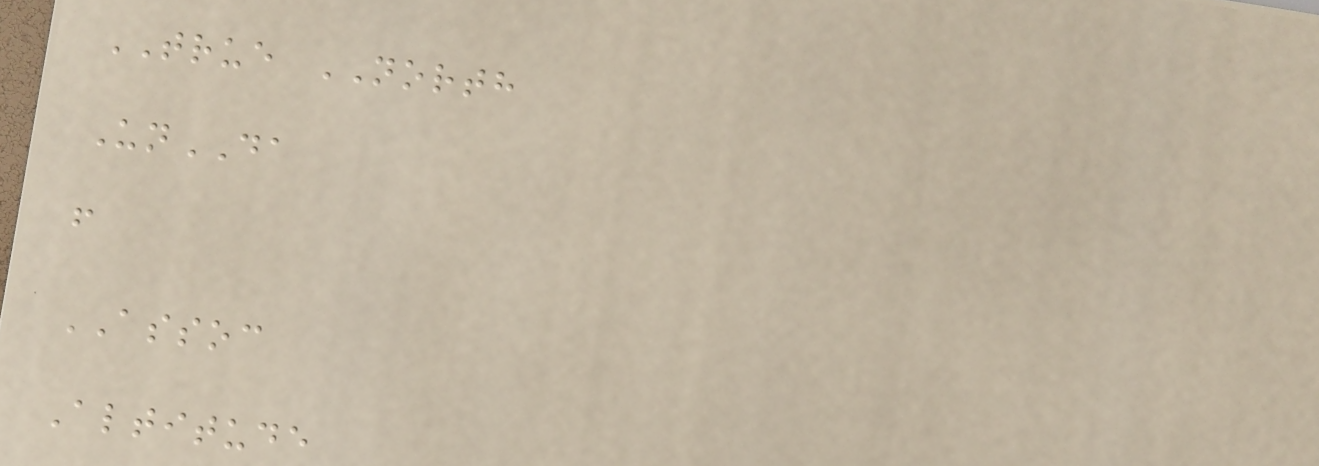TRUE NORTH
UnDA
f
ASSOC
Altitude
